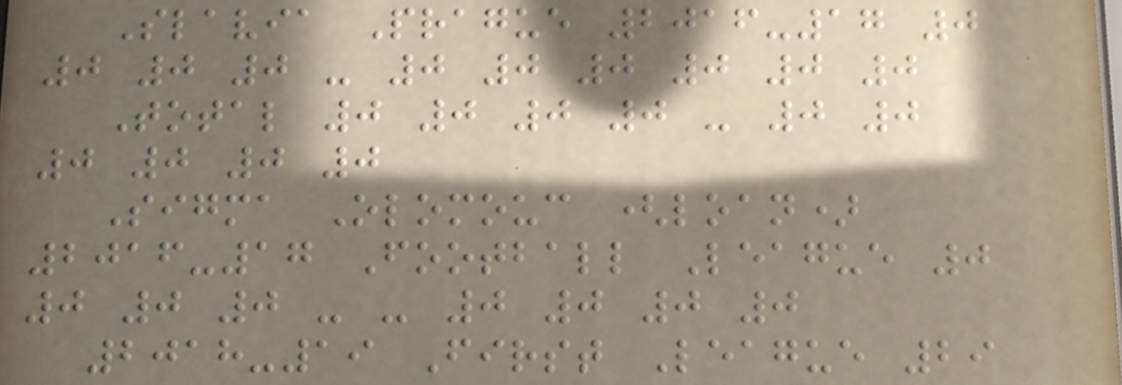Slavia Prague 2016-17 0
0 0 0 - 0 0 0 0 0 0
Total 0 0 0 0 - 0 0
0 0 0 0
Sigma Olomouc (loan)
2016-17 Football League 0
0 0 0 - - 0 0 0 0
2018-19 First League 29
